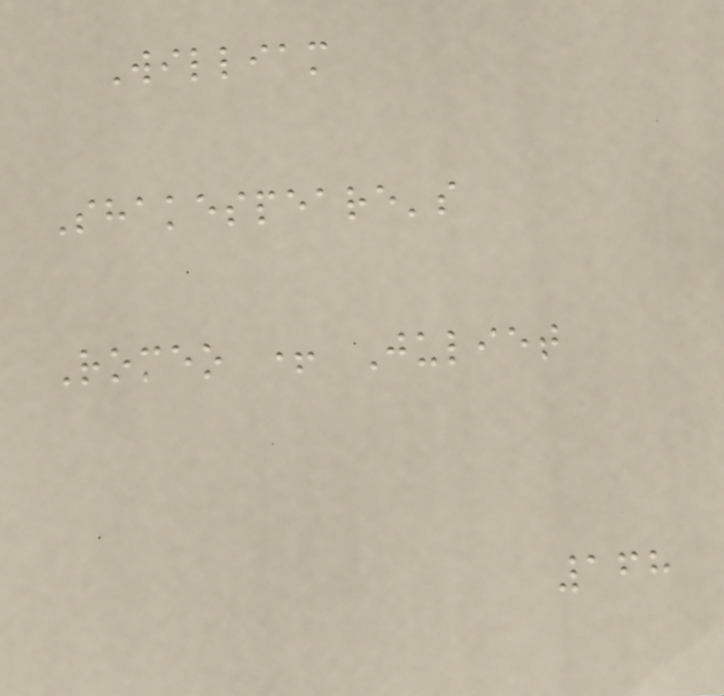William
Shakespeare's
Romeo + Juliet
168
